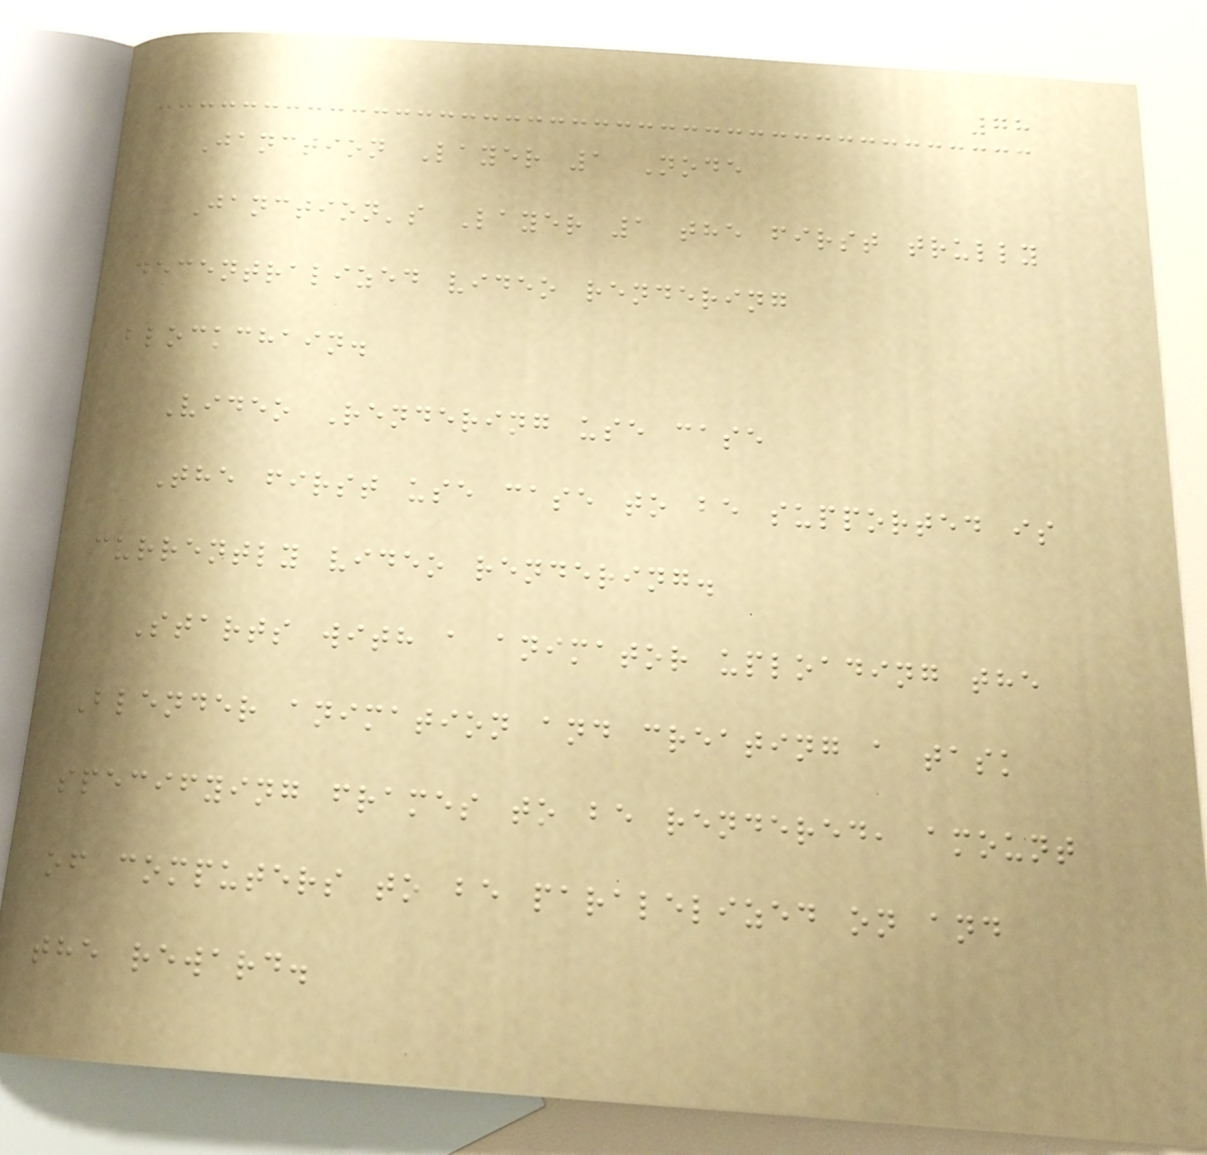78
Janction Layer 1 Node
Janction's Layer 1 the first trully
decentralized video rendering
blockchain.
Video Rendering use case
The first use case to be supported is
currently video rendering.
Starts with a animator uploading the
Blender animation and creating a task
specifying frames to be rendered, amount
of computers to be paralelized on and
the reward.
